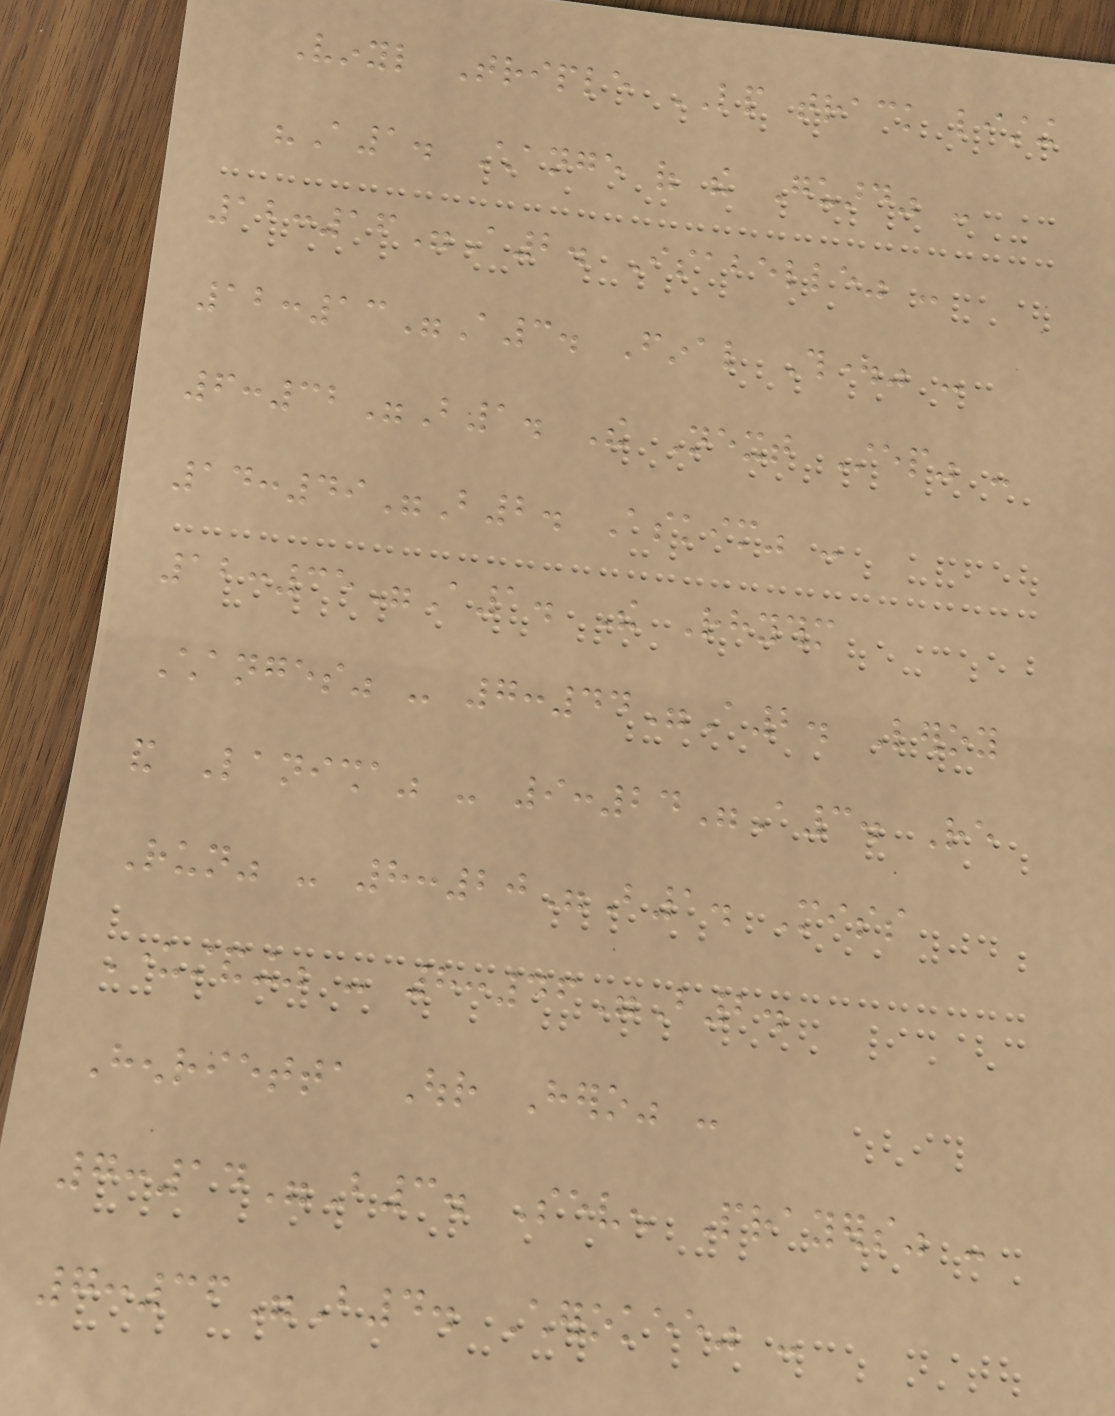Vinyl Triple LP track listing
"A1. Change of the Guard" -
12:16"A2. Isabelle" -
12:13"A3. Final Thought" -
6:32"B1. The Next Step" -
14:49"B2. Askim" -
12:35"A1. The Rhythm
Changes" - 7:44"A2. Leroy
and Lanisha" - 9:24"A3. Re
Run" - 8:20"B1. Miss
Understanding" - 8:46"B2.
Henrietta Our Hero" -
7:14"B3. Seven Prayers" -
7:36"B4. Cherokee" -
